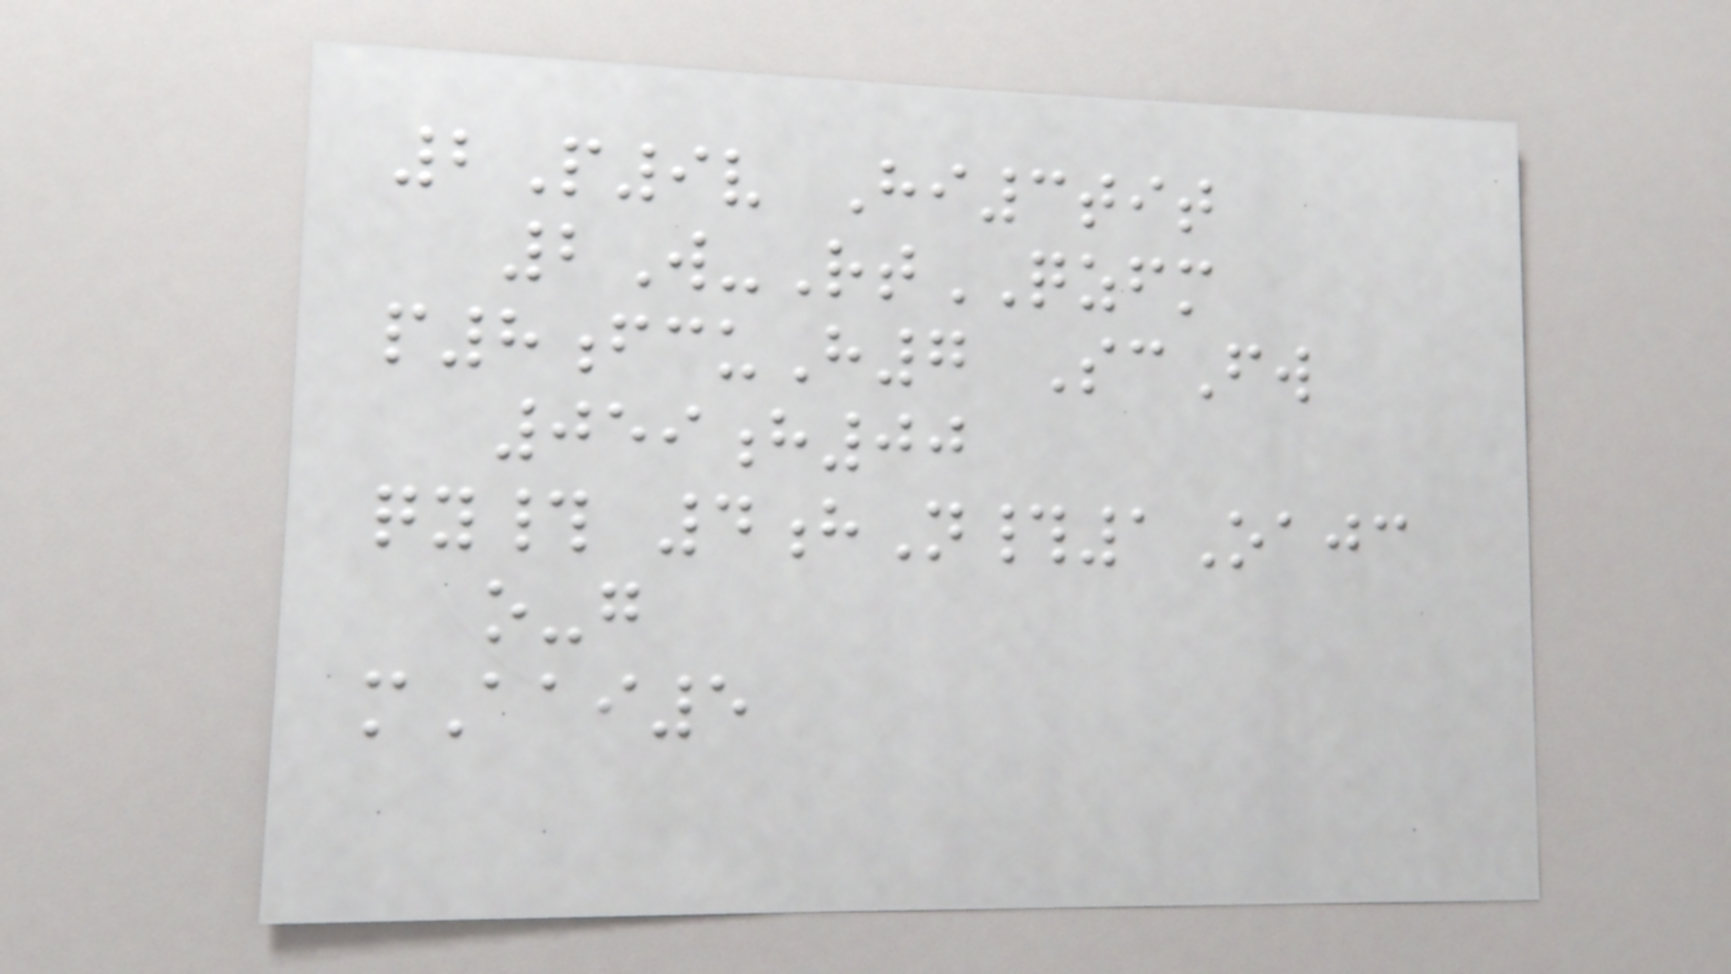2P9v Hi3tit
2W-RtQZFM
p8fcuH7 ScFw
059h00
qy# 4hN#1Oajc
o-g
mAai5
